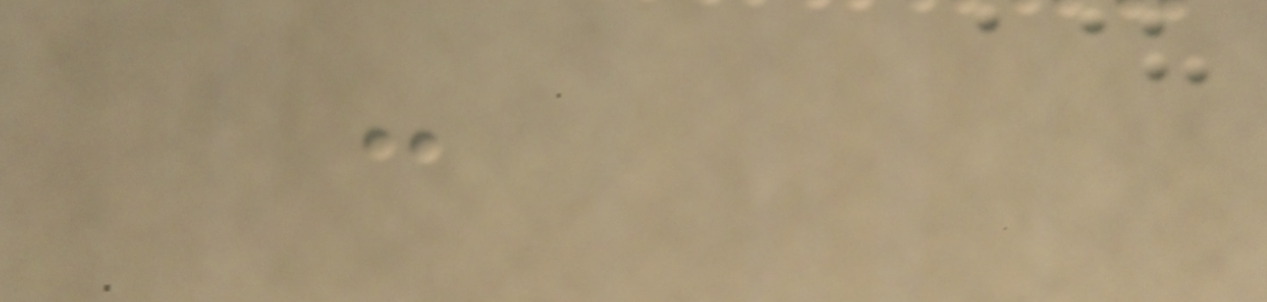-
